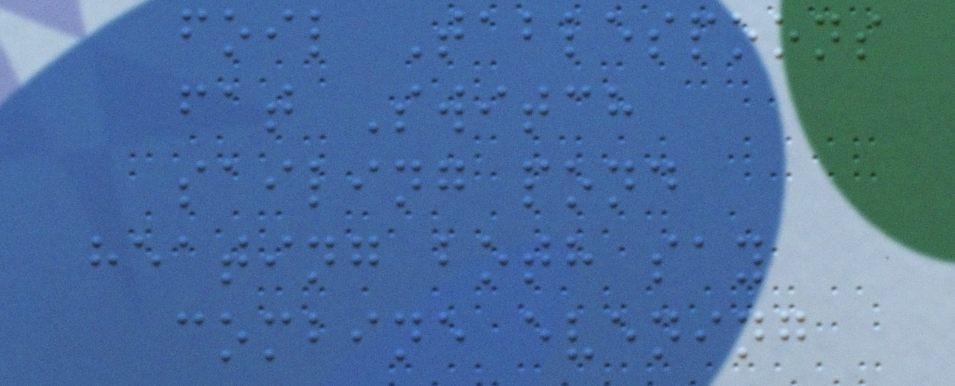foil Tablespoons
fat Switch
sailing pond
heating both say
combine evening
